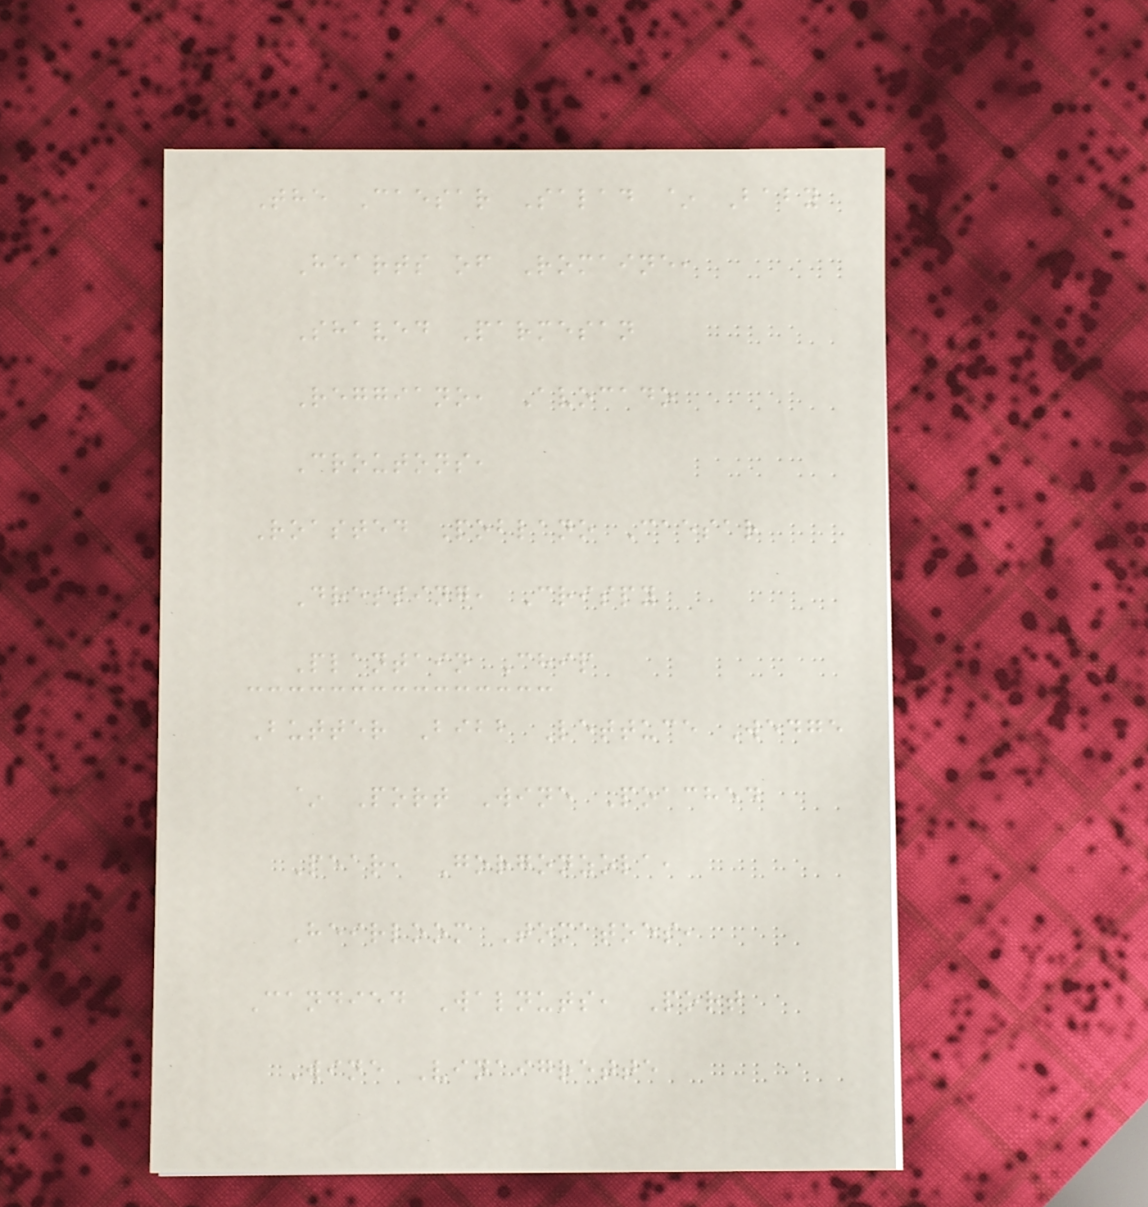The Caesar Salad ~ Baby
Hearts of Romaine,
Shaved Parmesan
Reggiano, Avocado
Croutons,
Roasted Poblano Caesar
Dressing, Crispy
Plantain Chip
Butter Bibb Lettuce Wedge
~ Port Wine Poached
Pear, Gorgonzola,
Heirloom Tomatoes,
Candied Walnuts, Port
Wine Vinaigrette
